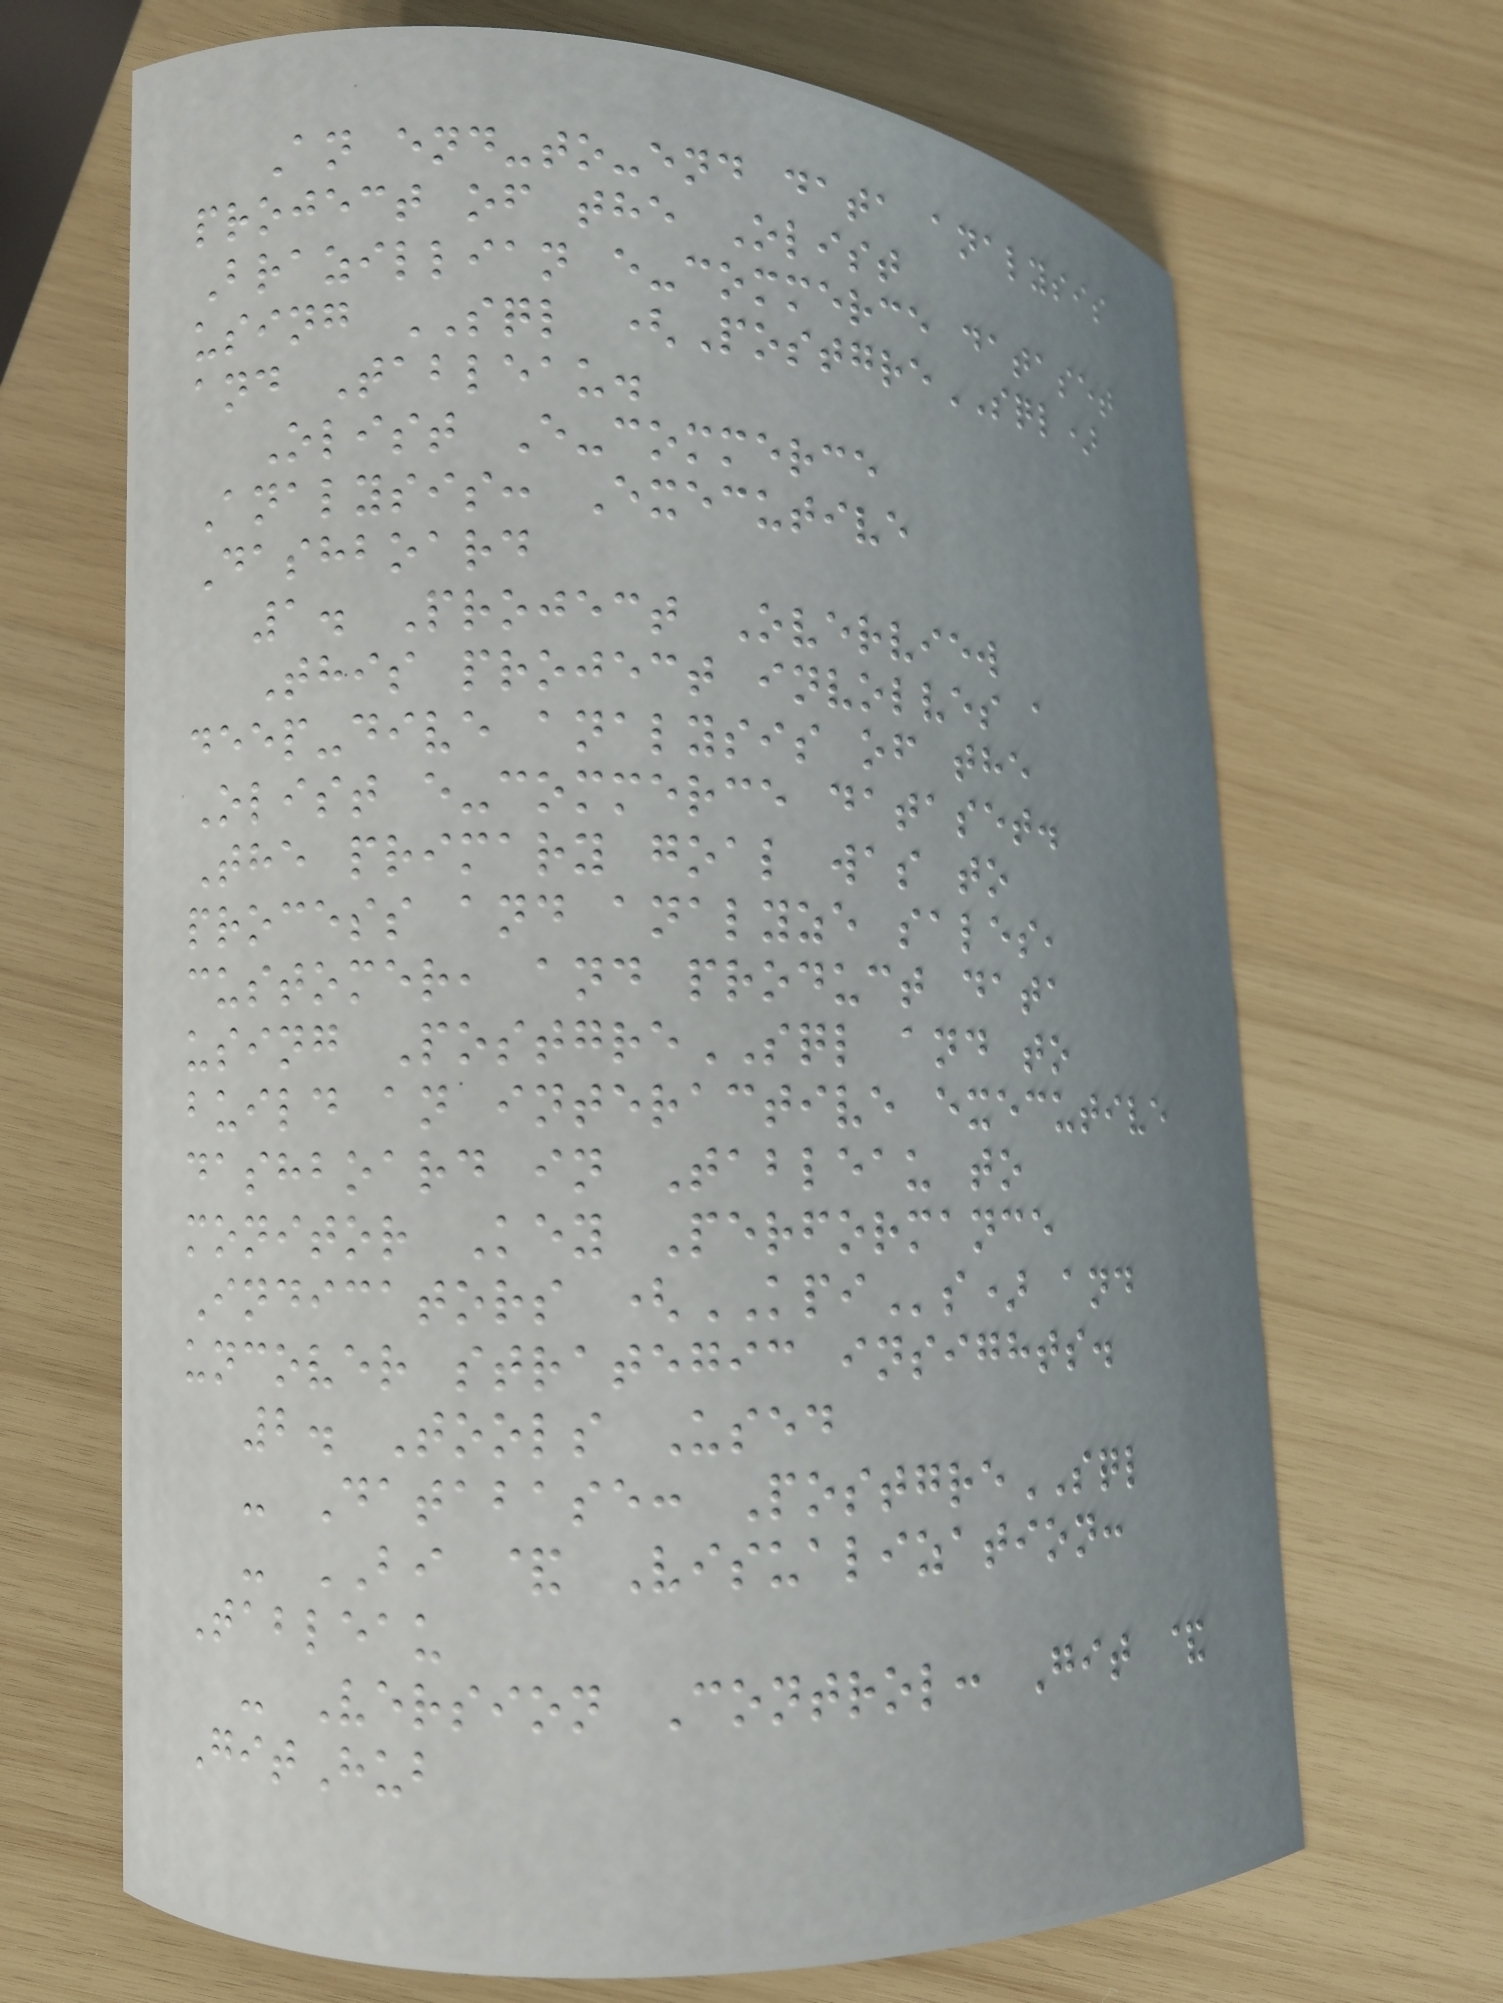An end-to-end data analysis
project of the Olist
Brazillian e-commerce dataset
using SQL (PostgreSQL)
and Tableau.
Olist E-commerce
Analysis: Executive
Dashboard
1. Project Overview
This project involves a
deep-dive analysis of the
Olist e-commerce dataset.
The primary goal was to
process and analyze sales,
customer, and product data
using PostgreSQL and to
build an interactive executive
dashboard in Tableau to
monitor Key Performance
Indicators (KPIs) and
uncover strategic insights.
2. Tools Used
- Database: PostgreSQL
- BI & Visualization:
Tableau
- Version Control: Git &
GitHub
